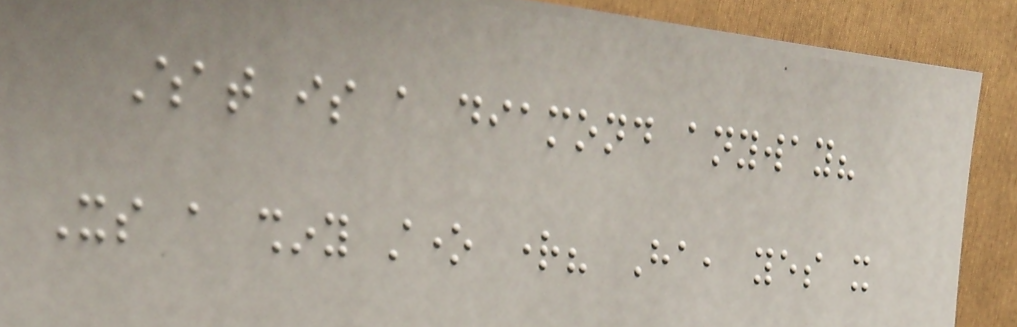What is a diamond anyway?
Its a shiny stone right? Ha, yes it
